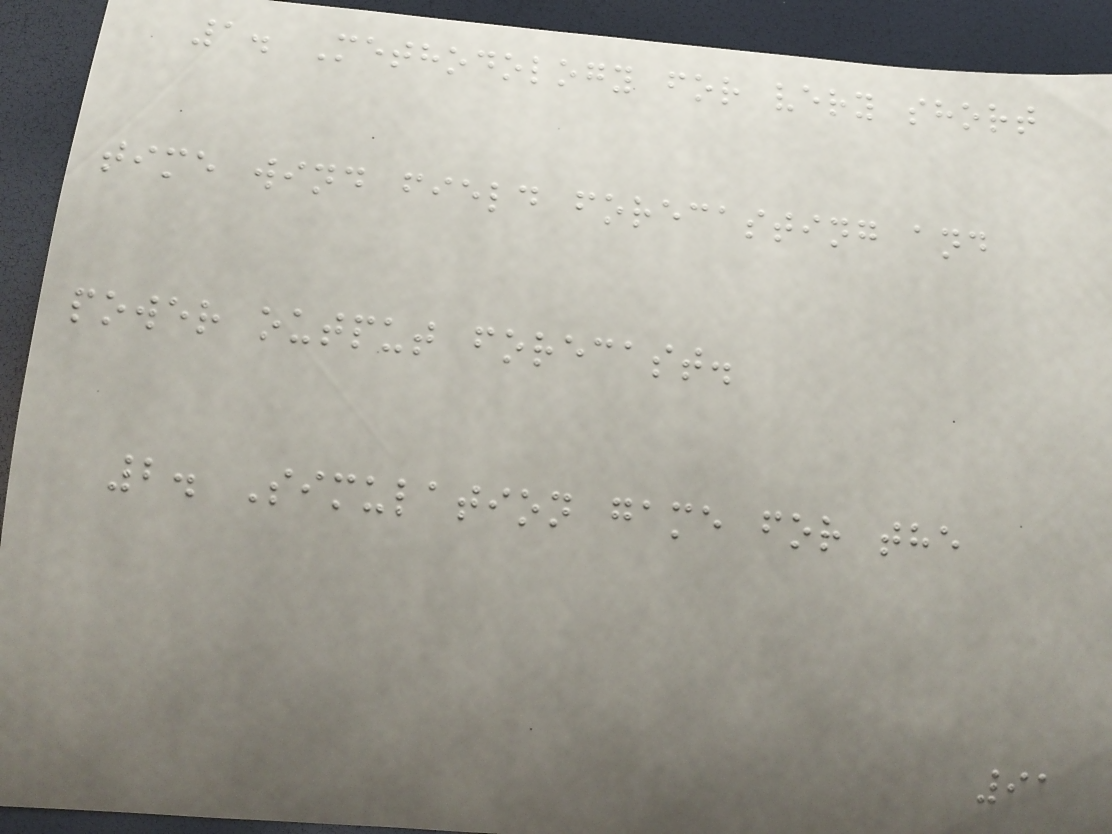1. Methodology for very short
time wind field forecasting and
power output forecast.
2. Simulation game for the
91
